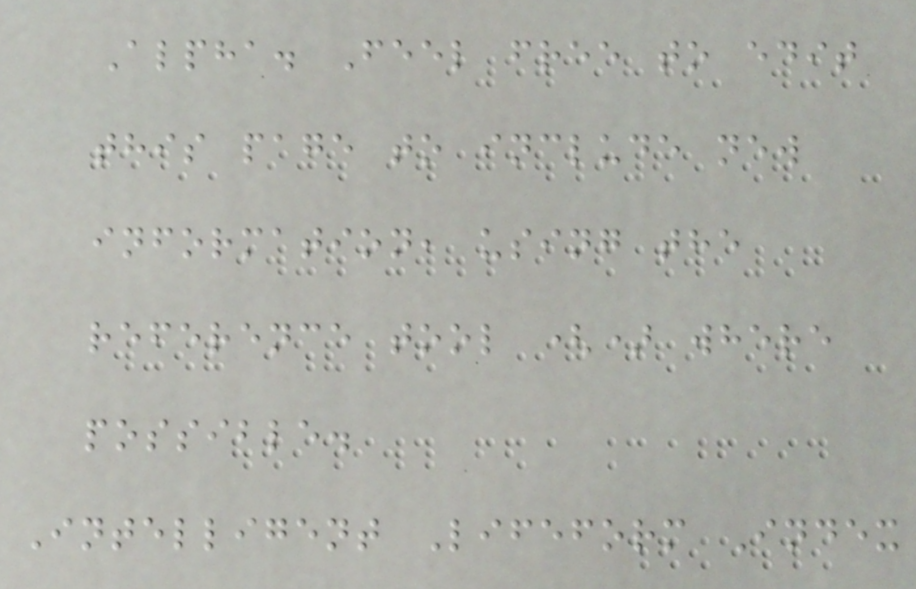Alpha. Feel free to edit
this page to include new
information, using the
reference tool () where
possible.
Intelligent Lifeform Index
